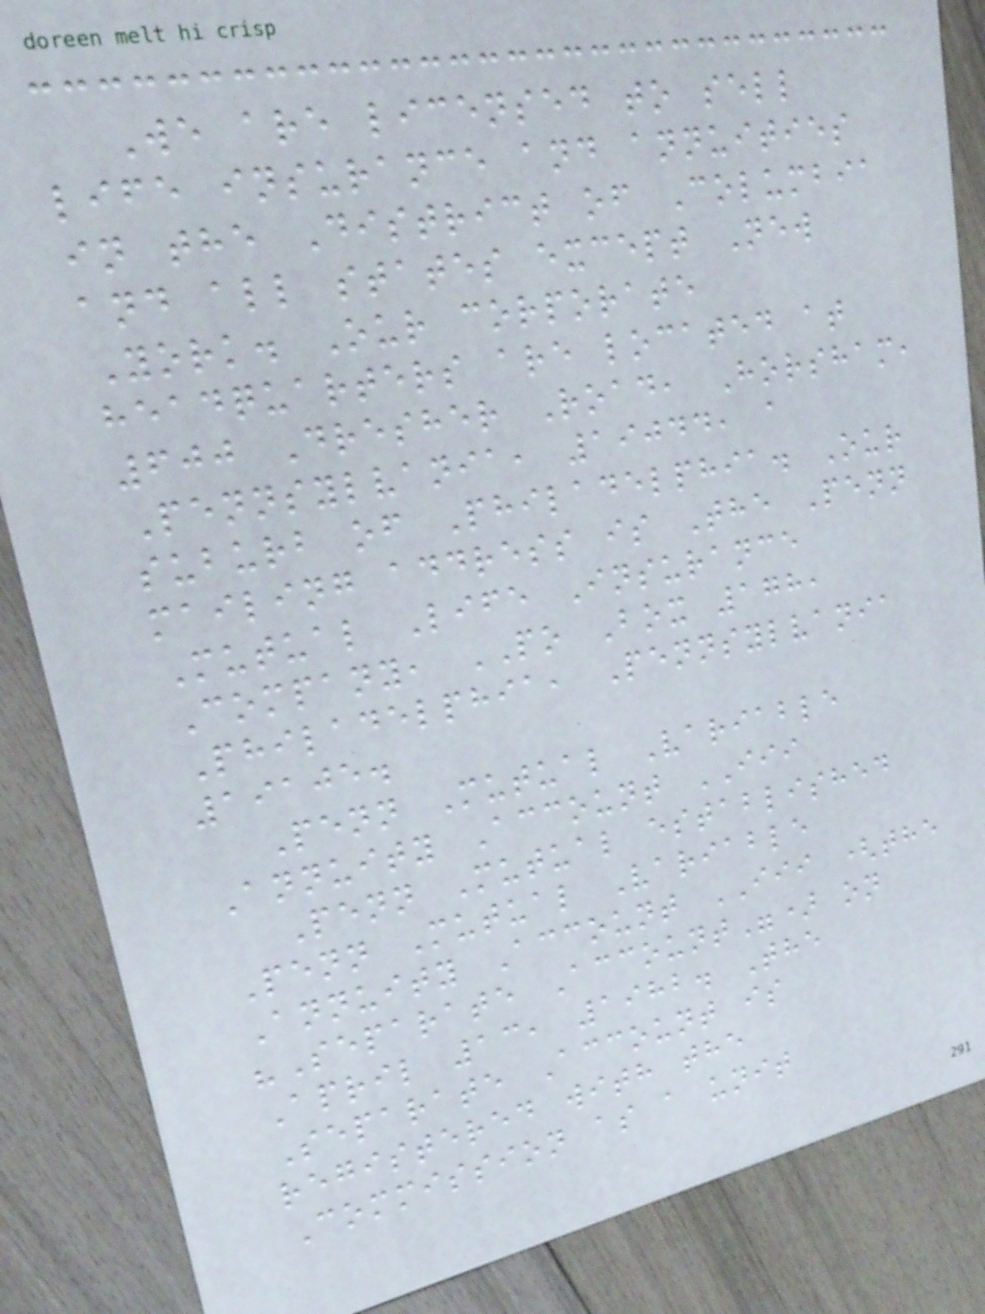We are licensed to sell
life insurance and annuities
in the District of Columbia
and all states except New
York. Our corporate
headquarters are located at
600 Dresher Road, Horsham,
Pennsylvania, 19044, a
suburb of Philadelphia. Our
mailing address is The Penn
Mutual Life Insurance
Company, PO Box 178,
Philadelphia, Pennsylvania
19105.
Penn Mutual Variable
Annuity Account III
Penn Mutual established
Penn Mutual Variable
Annuity Account III (the
"Separate Account") on
April 13, 1982. The
Separate Account is
registered with the
Commission as a unit
